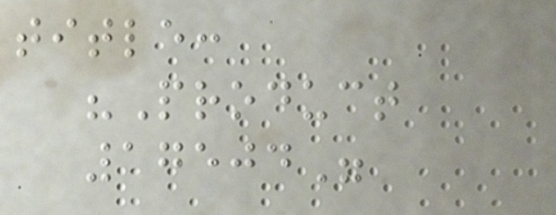title:
"Product
17504"
